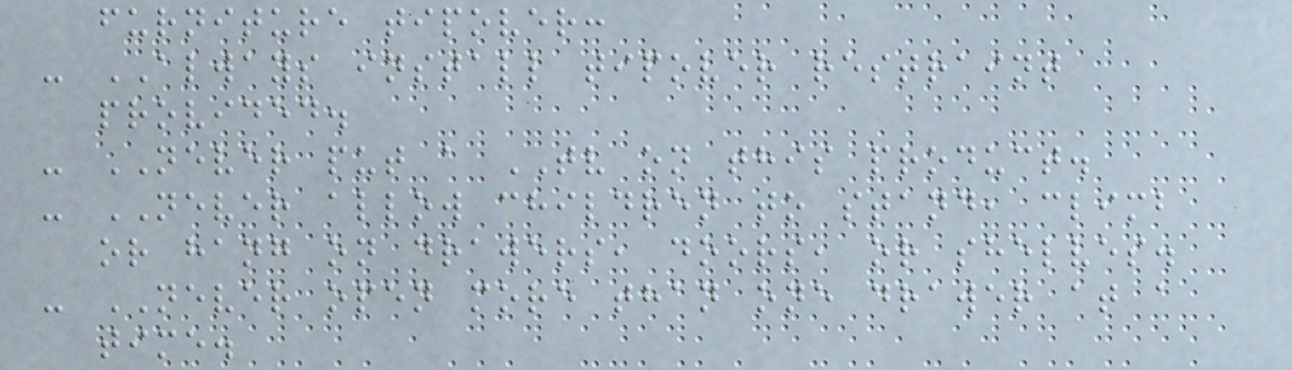furniture tipover:
- ALWAYS install tipover restraint
provided.
- NEVER put a TV on this product.
- NEVER allow children to stand, climb
or hang on drawers, doors, or shelves.
- NEVER open more than one drawer at a
time.
